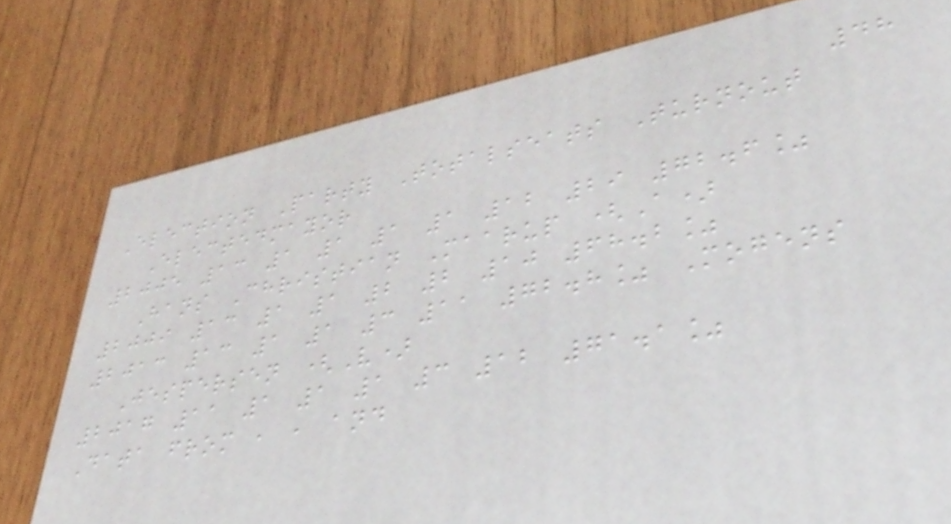48
Election Party Totalseats Turnout
Electedmayor
2005 13 1 1 1 1 12 29 72.6%
Hans Christian Maarup (A)
2009 13 1 1 2 2 10 68.2%
2013 13 1 1 3 11 72.8% Mogens
Jespersen (V)
2017 11 1 1 1 3 12 71.1%
Data from , , and
